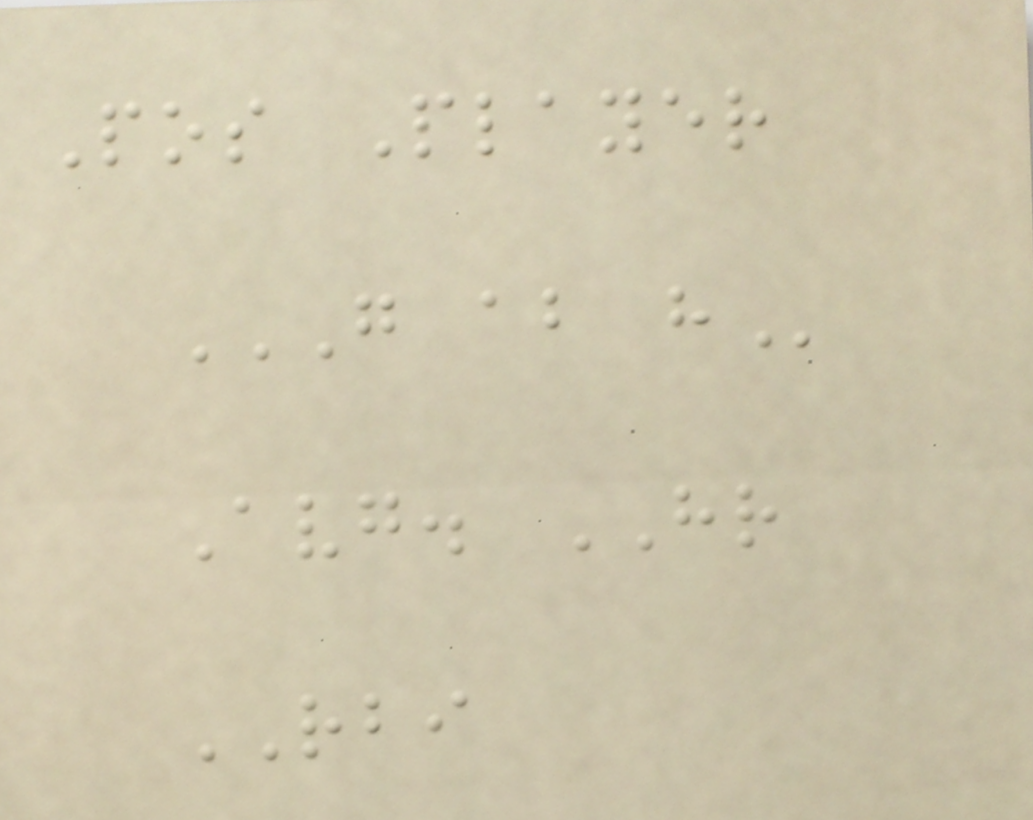Pos Player
G AB H
Avg. HR
RBI
